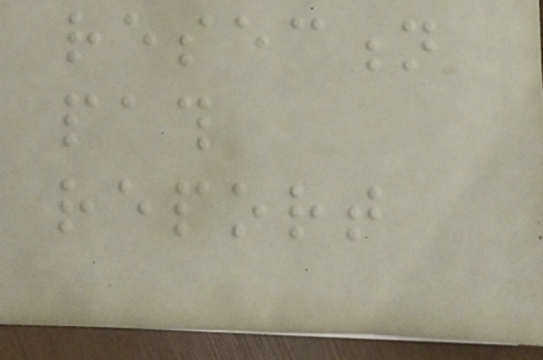resection
path
report
